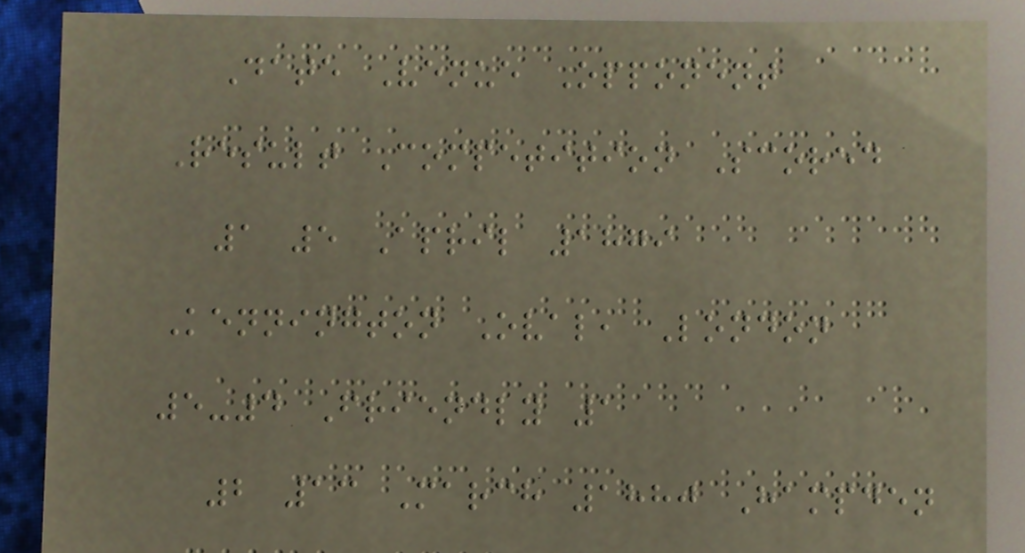Date Venue Opponent
Result Competition Scored
1 5 April 1879
Kennington Oval, London
5-4 Friendly 1
2 13 March 1880 Hampden
